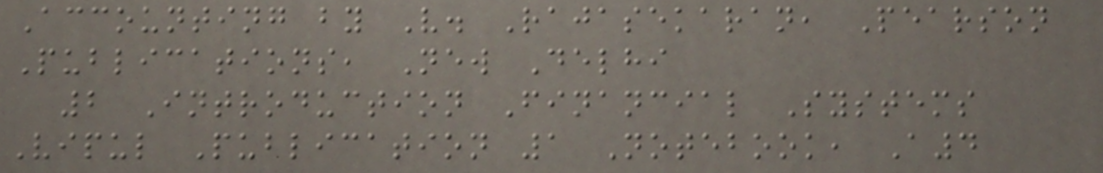Accounting by V. Rajasekaran, Pearson
Publications, New Delhi
2 Introduction Financial Systems
Vipul Publication 1 Notebook, A4
